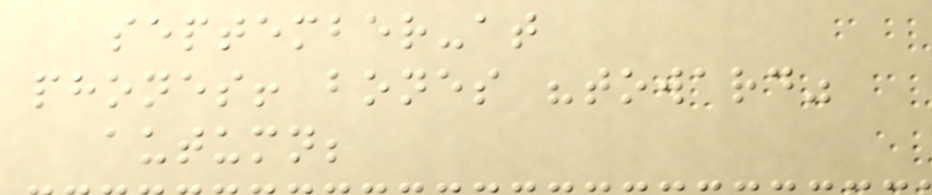september-at
phones! bones "toward"
autumn;
